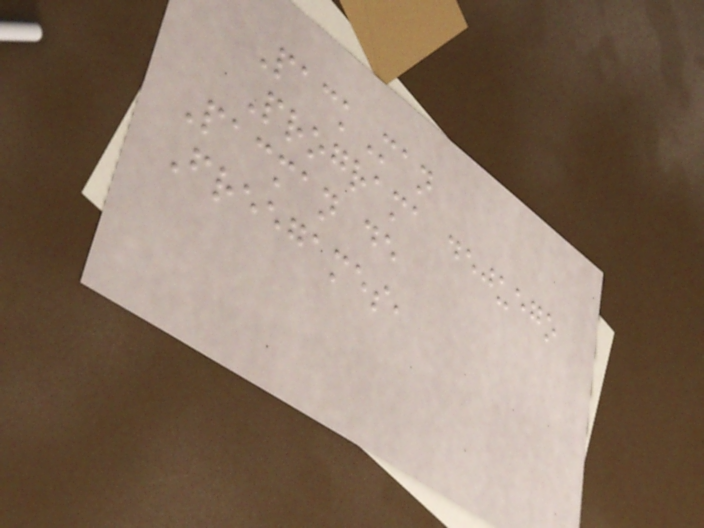PackMan
Programa dejuego
Pacman de
Freegames,
